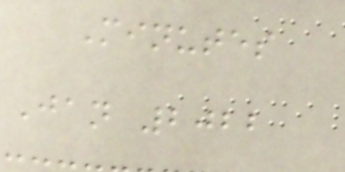Minutes
Jan 2022
